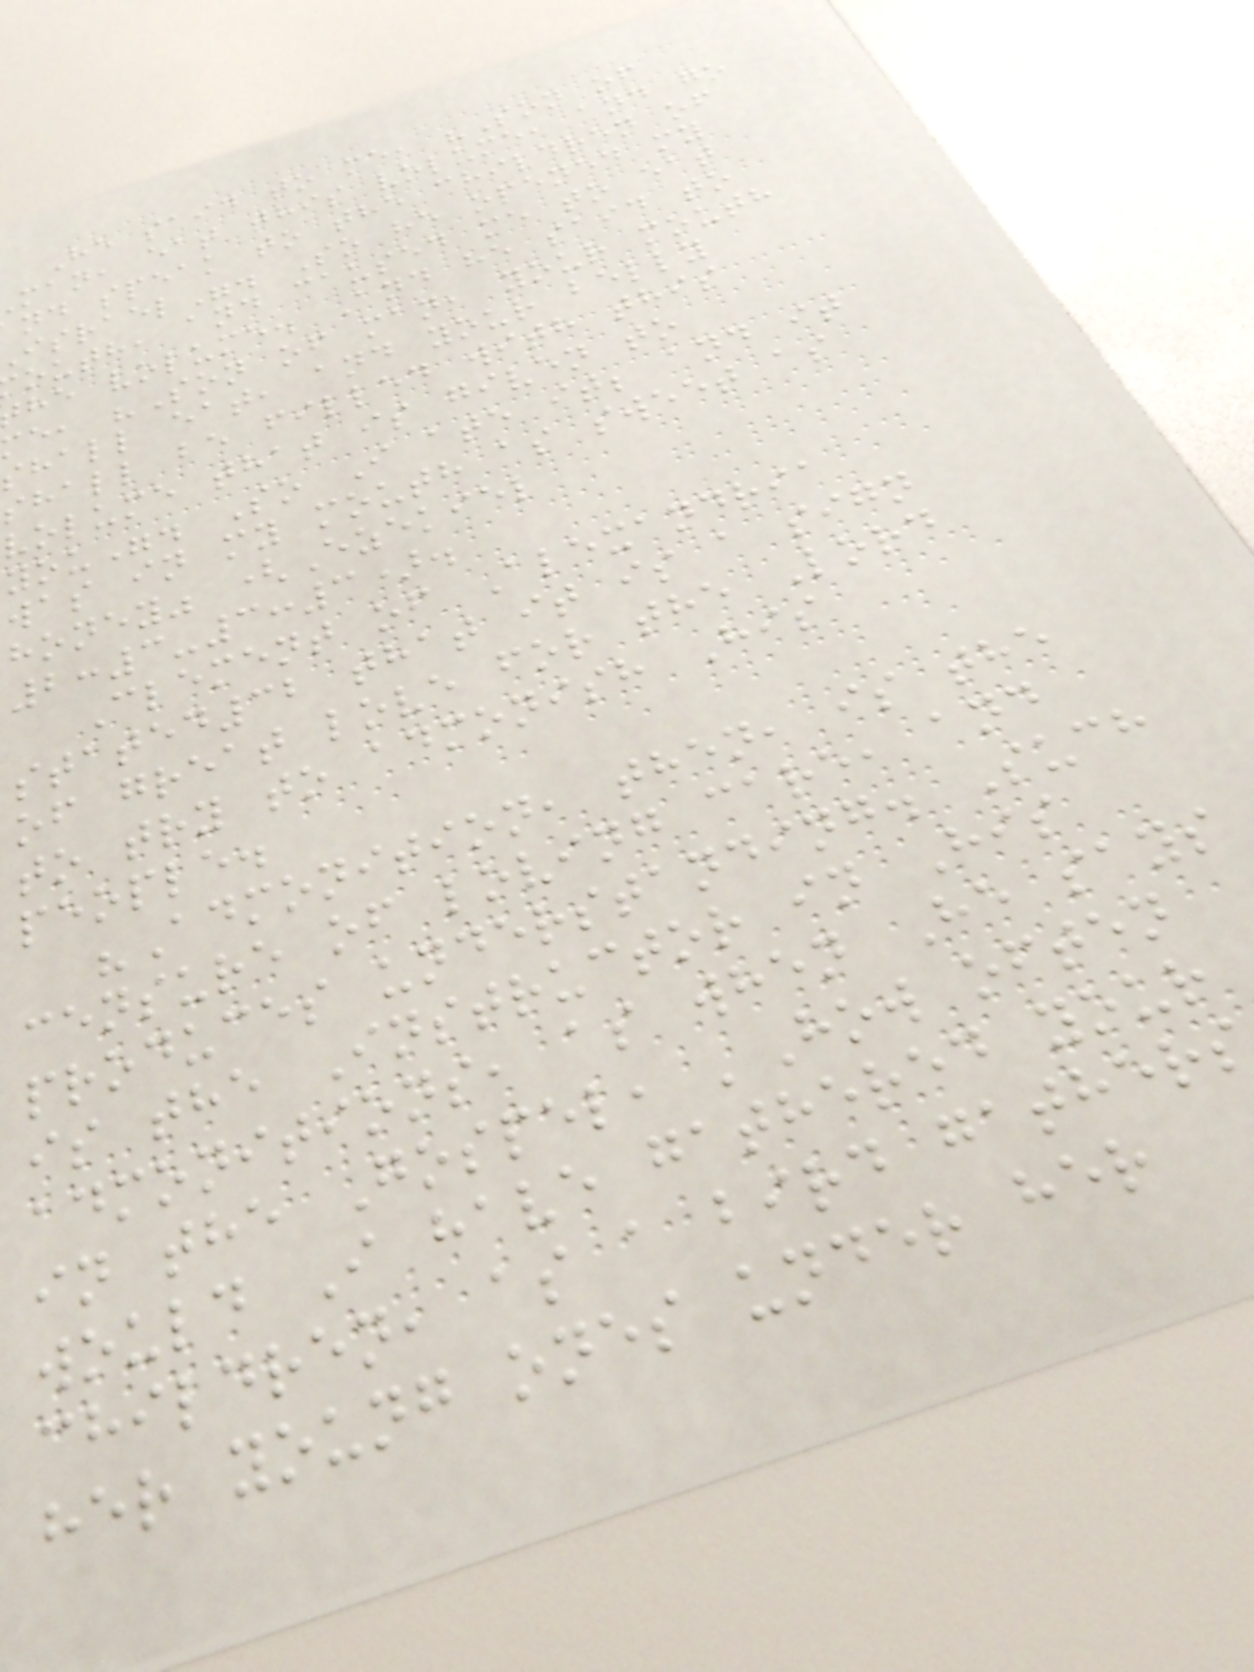He said to me, "Son of
man, eat this volume, and go
nd speak to the children of
israel". So he opened my
outh, and caused me to eat
he volume. And he said to
e, "Son of man, your mouth
shall eat, and your belly
shall be filled with this
volume that is given to
you". So I ate it; and it
was in my mouth as sweet as
honey" (Ezekiel
2:3-3:3).
Clement of Alexandria
stated32 that it is a sign
of great love for the Lord
to try to admonish His
people.
"Admonition, then, is the
censure of loving care, and
produces understanding. Such
is the Instructor in His
admonitions, as when He says
in the Gospel, 'How often
would I have gathered your
children, as a bird gather
her young ones under her
